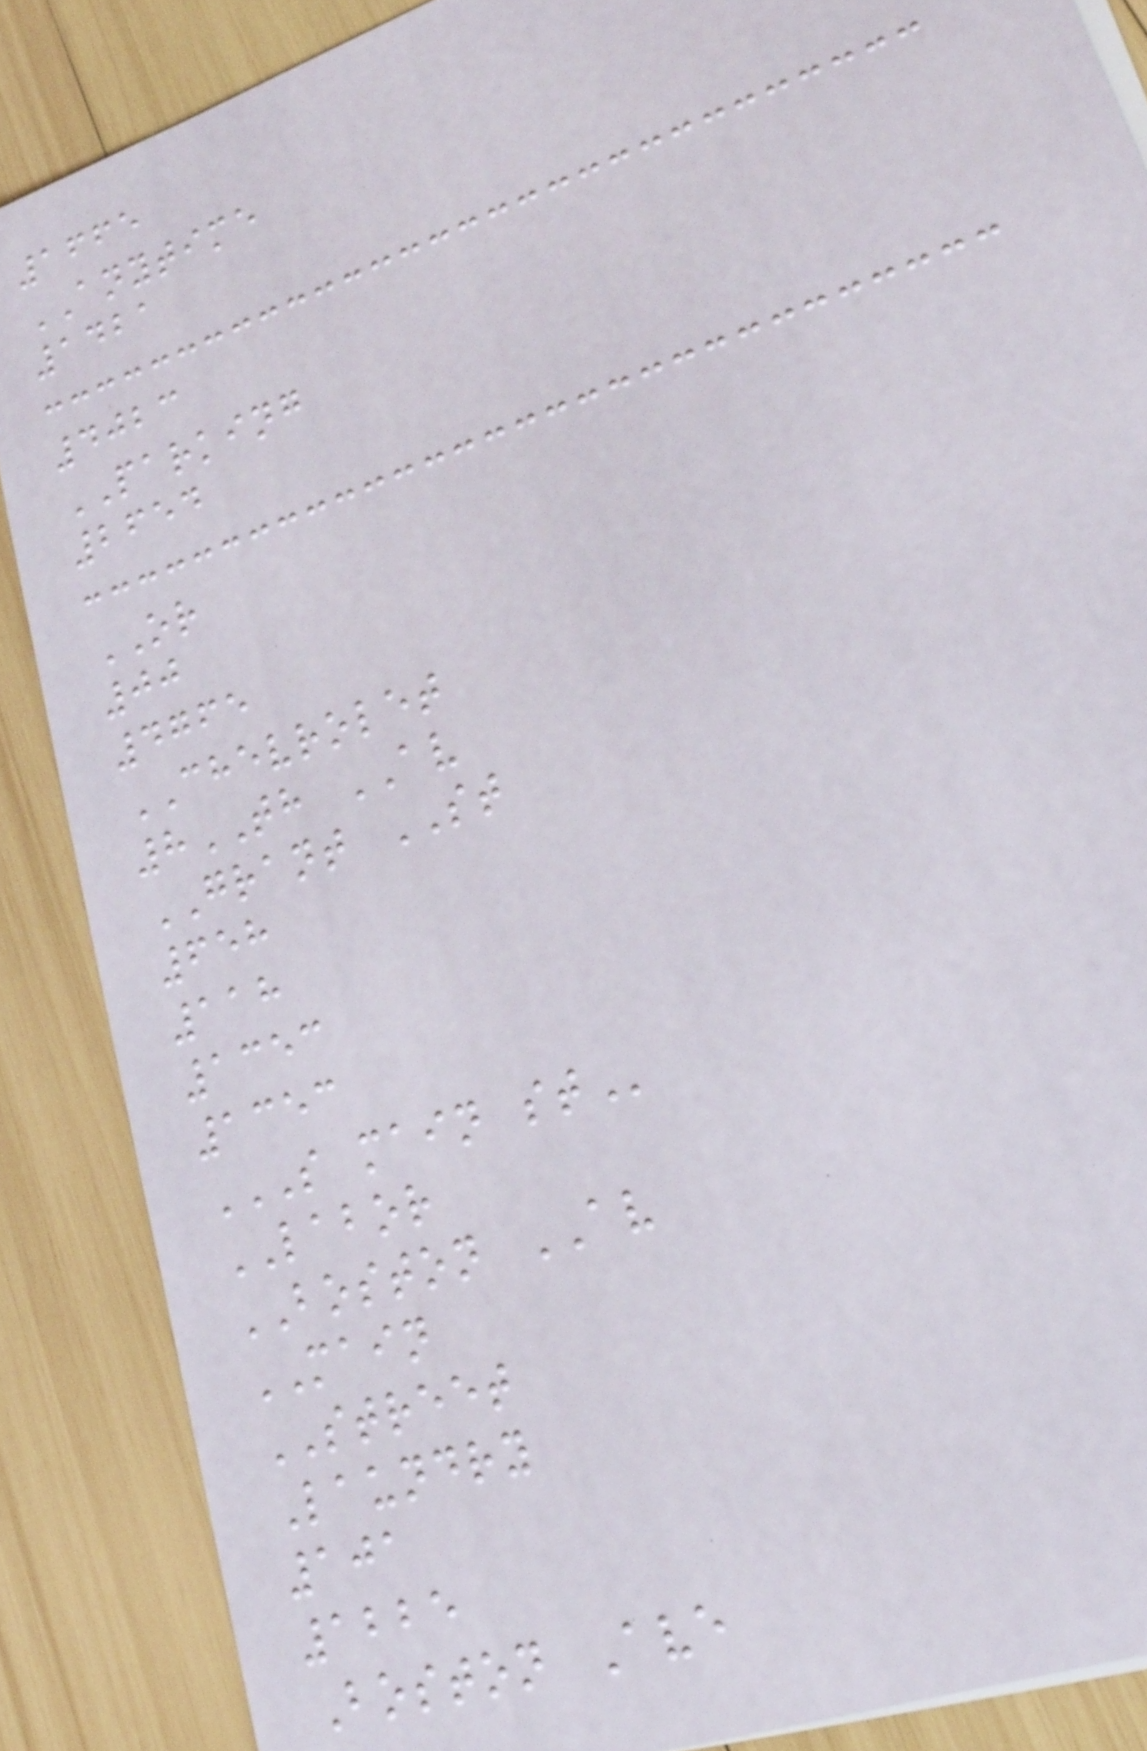1665
ANYTIME
1421
4023
PARKING
2654
OR
00
4765
CHEVROLET
8TH AV
GRANT ST
658
118
1353
1353
S MAIN ST
LABOR
BOSTON AV
MAIN
STREET
Laundry
101
1225
Boston Ave
